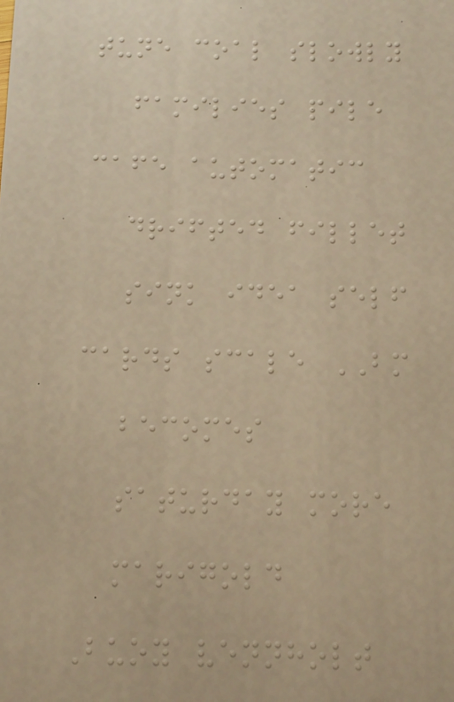tune coal slowly
families pile
cafe automatic
drifted fillet
sink idea self
cards scale BM
becomes
saturday more
marigold
Buoy vennholt
